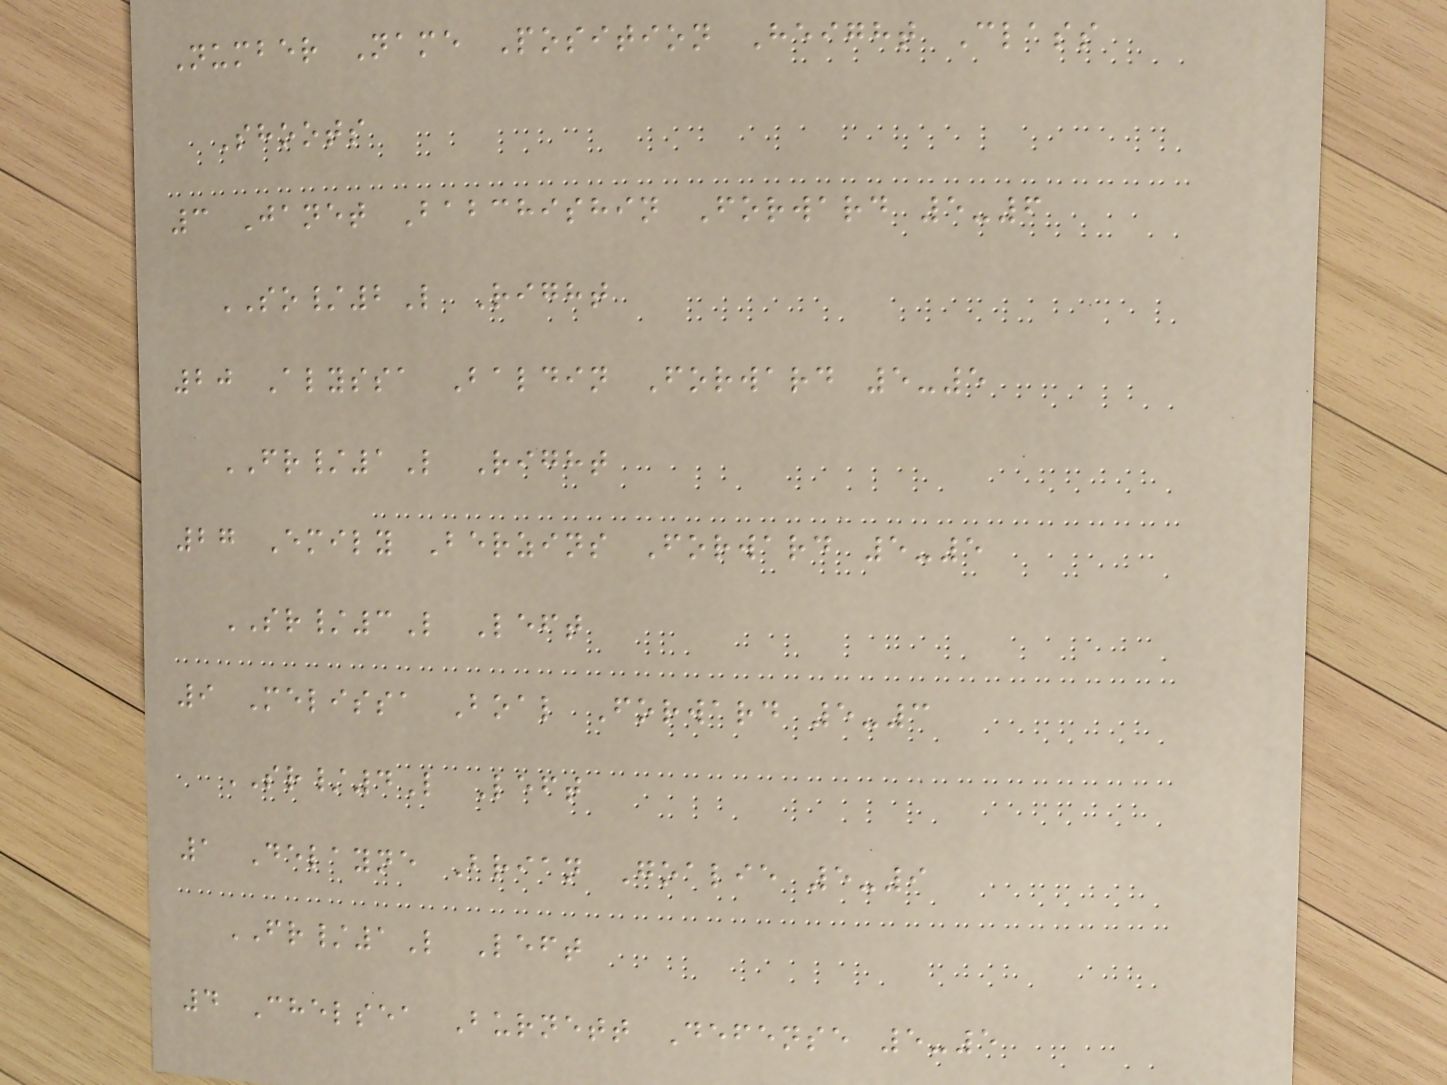Number Name Position Height Class
Shoots
3 Janet Babchishin Forward 5-6
SO/2L Right
20 Alyssa Baldin Forward 5-5
FR/1L Right
27 Emily Berzins Forward 5-5
SR/3L Left
9 Melissa Boal Forward 5-3
SR/4L Left
1 Delayne Brian Goalie 5-9
FR/1L Left
4 Chelsea Burnett Defense 5-5
